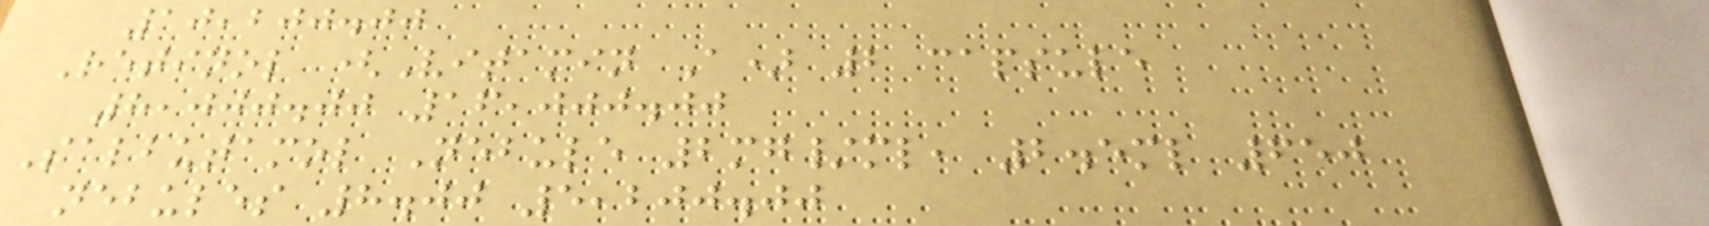10,200.00
Retinol (Vitamin A) 2 capsule
8,000.00 16,000.00
Salbutamol Nebule 2mg/ml, 2.5ml 650
nebules 8.00 5,200.00
